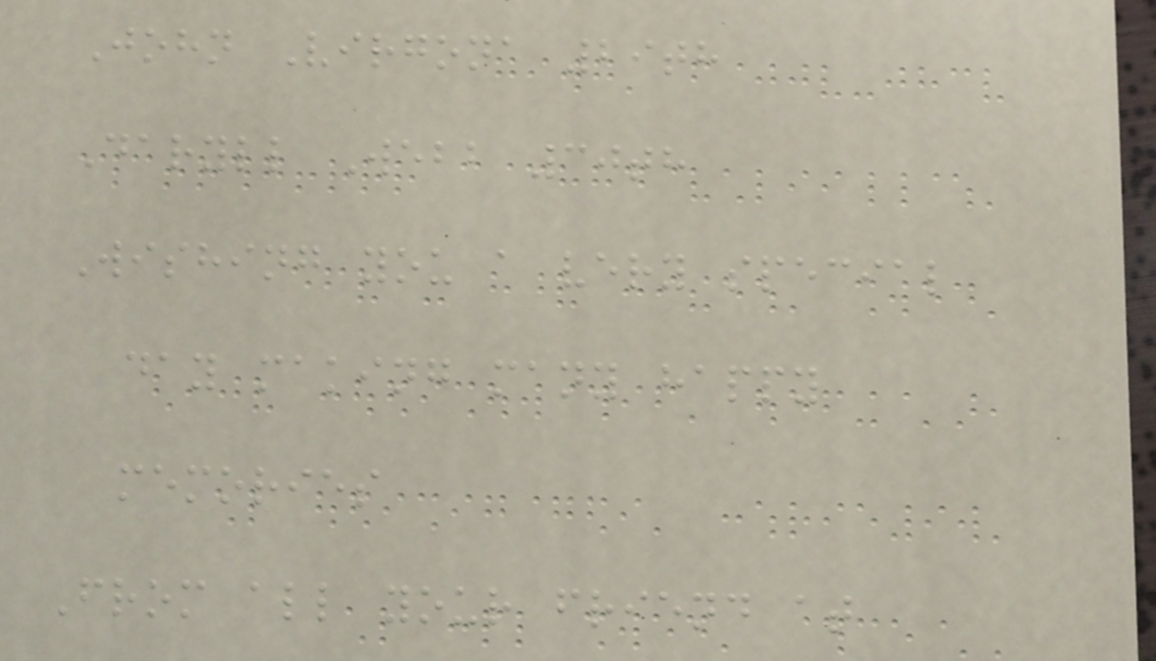John Virgona 29th
Daryll Webb 30th
Wishing you a very special
day making many happy
memories
From all your friend at
